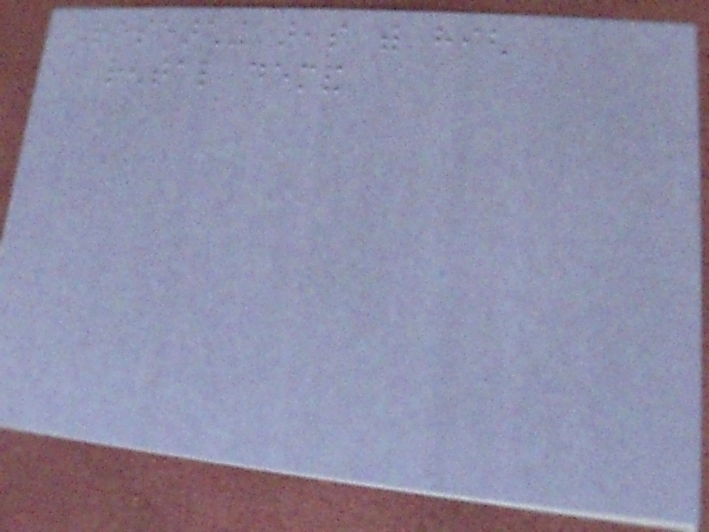Researching areas with high
rental demand
